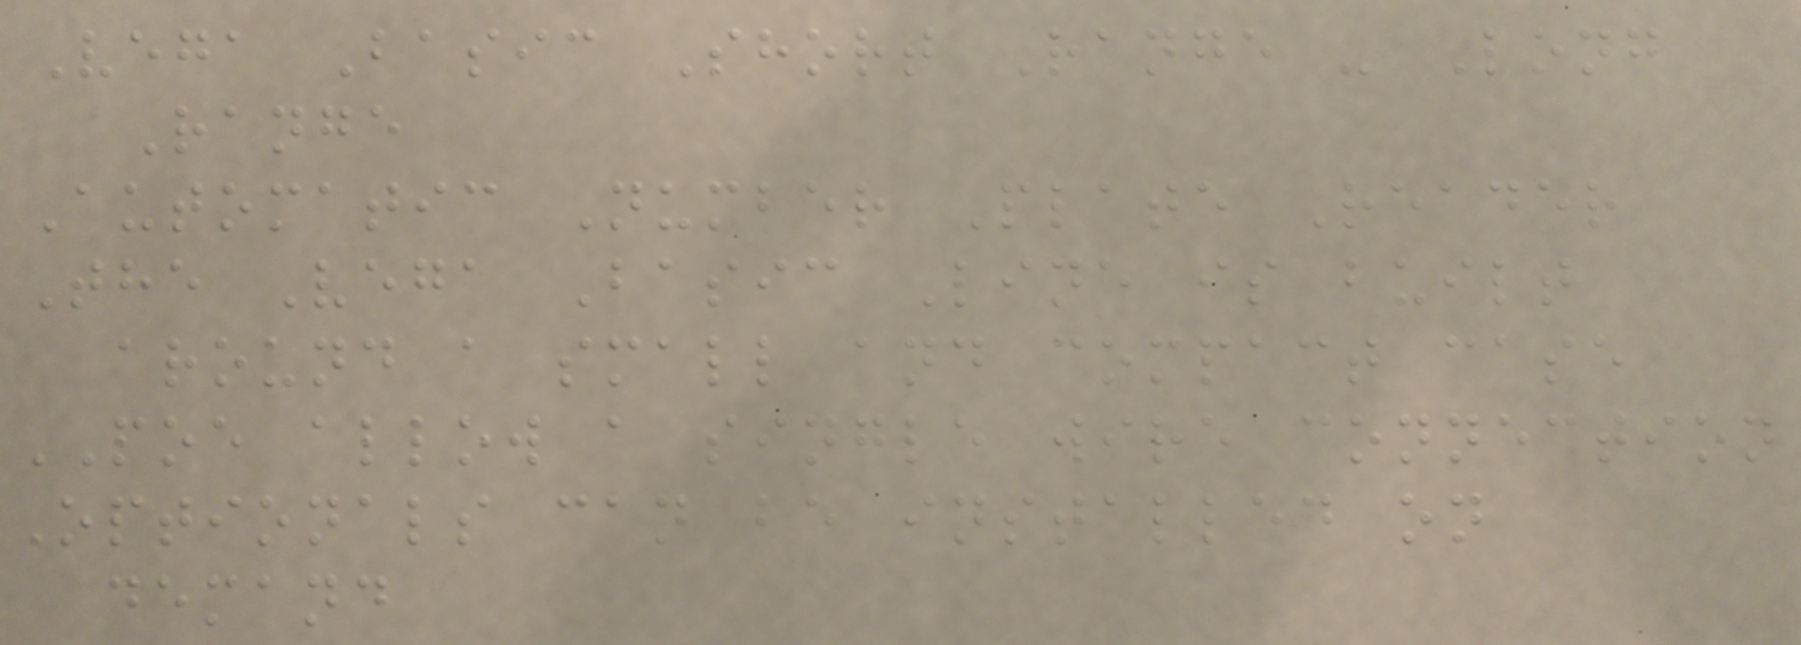Vega Basic Short Range - Long
Range
Automatic Number Plate Reader
The Vega Basic Line is built
around a small and compact case
POE allow a single wire connection
Optionals can be installed on
demand
